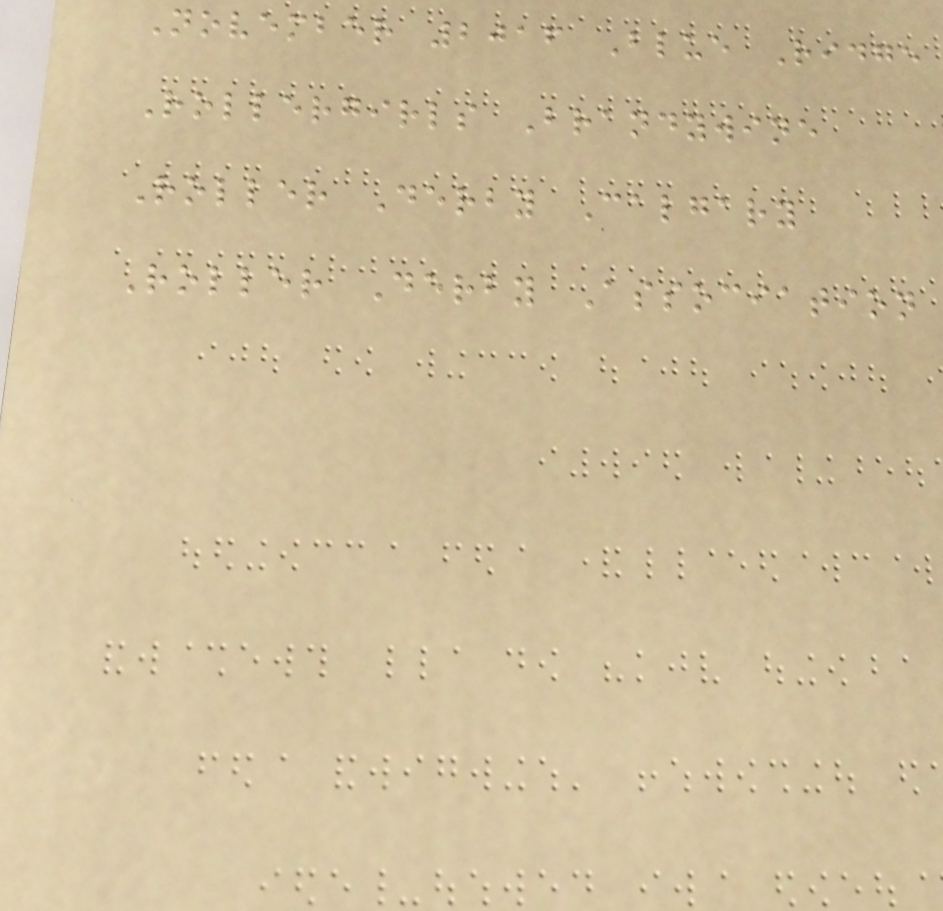November 2016 Blue Ridge
Rollergirls Brandywine
Roller Derby Calgary
Roller Derby Association
